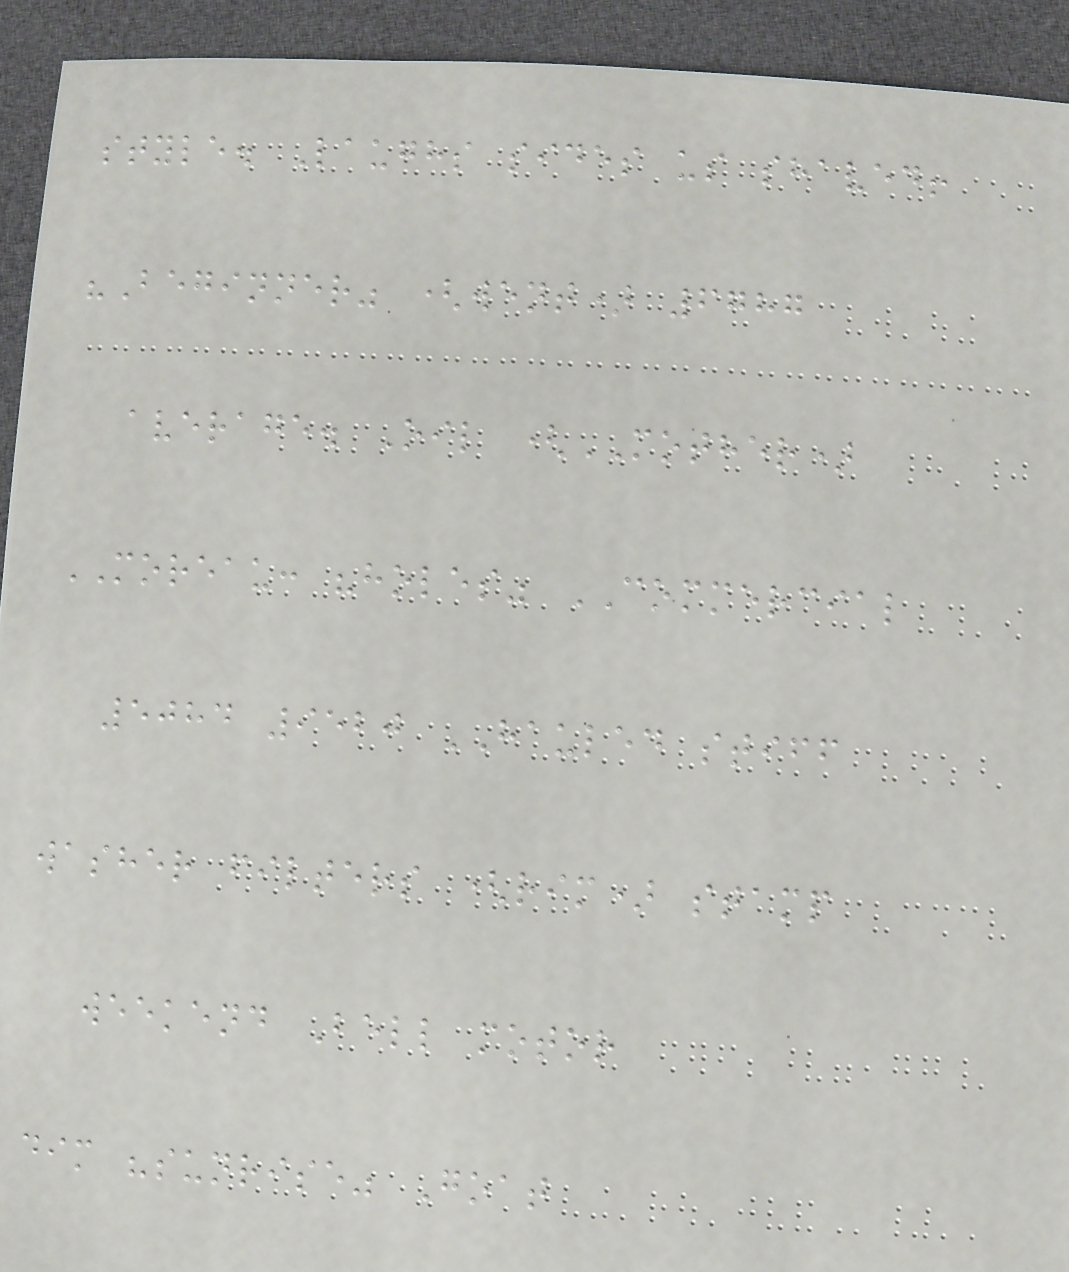style. Laughs sides us shaved!
"Beginner" (went) 6787
average. Oil (MOTHER)
MOREAU: "holes" COMMERCIAL
5084 9520 HAULED stiff
washer filters (rim) stamp
weekend Bell motor
dim "sunrise" Goat
